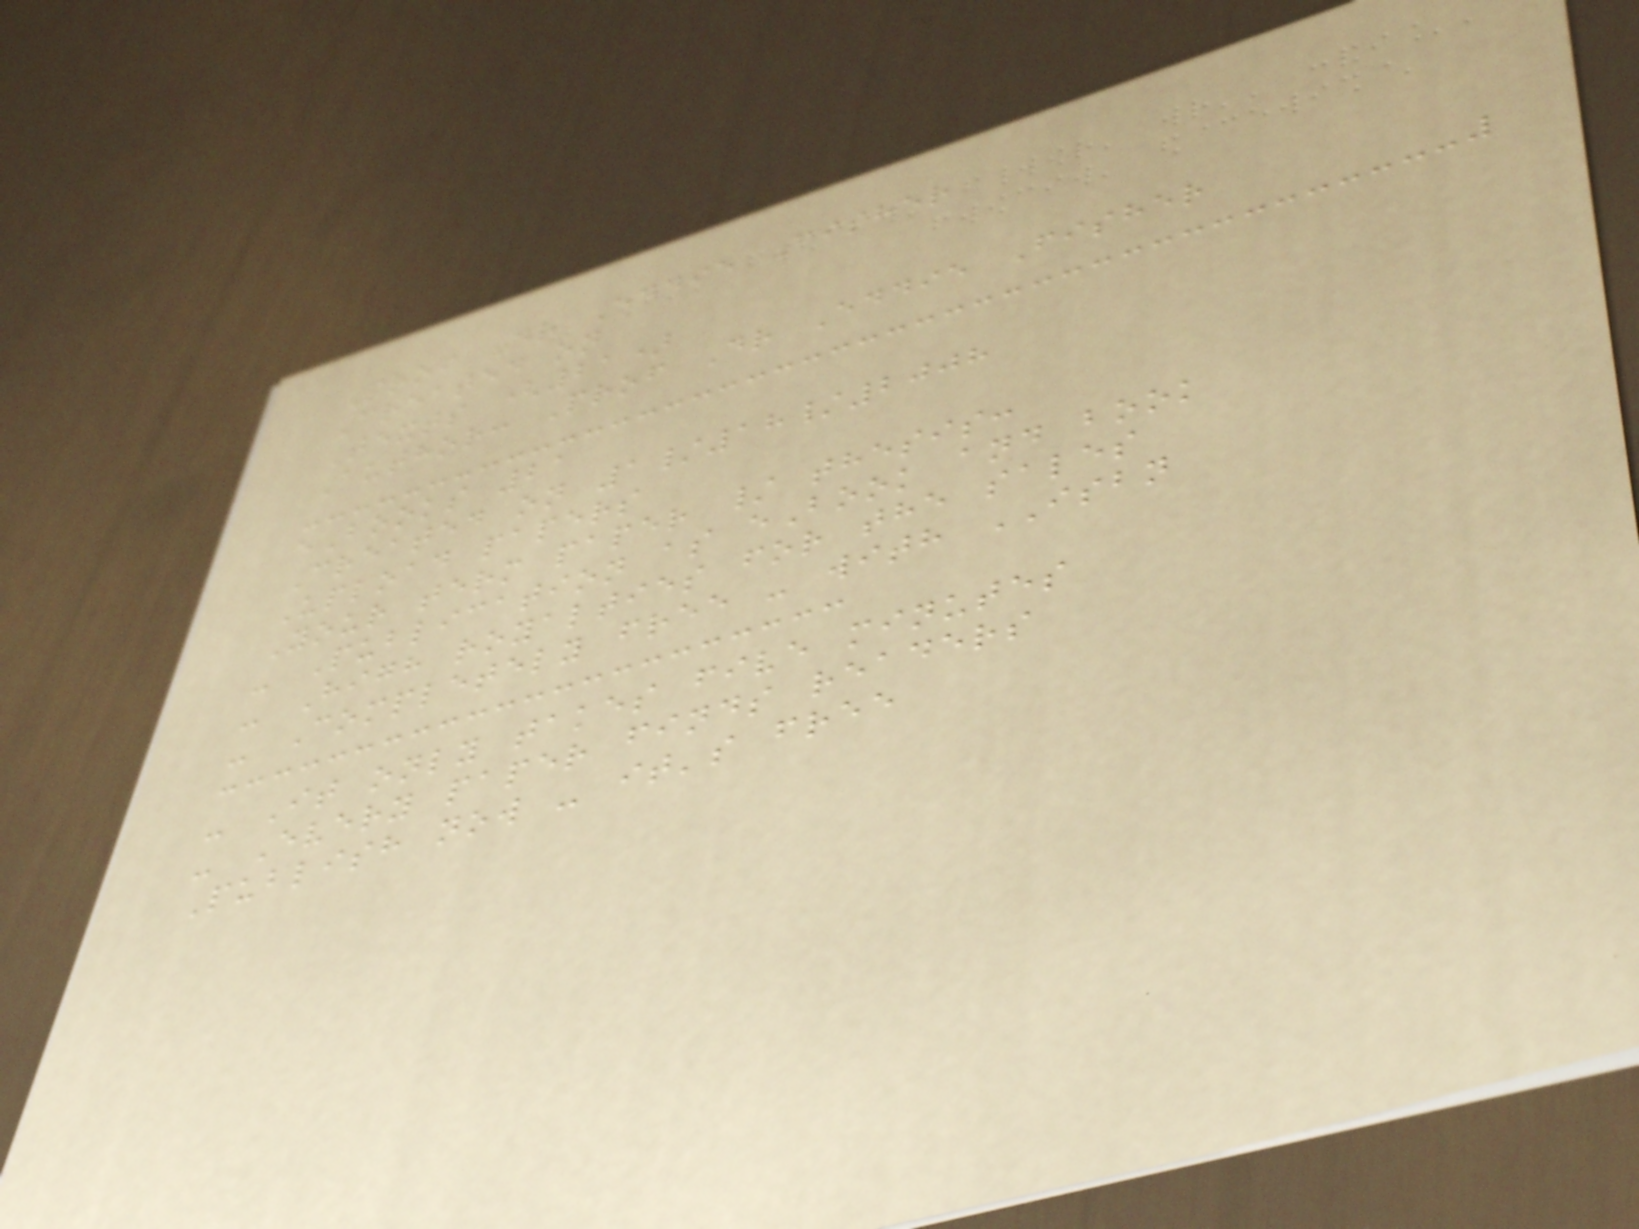Prof Dr Eddie Fisher
Created on
Texts (21)
Author: Prof Dr Eddie Fisher
eBooks 21
Created on 1/18/2008
Upload papers
Your term paper / thesis:
- Publication as eBook and book
- High royalties for the sales
- Completely free - with ISBN
- It only takes five minutes
- Every paper finds readers
Publish now - it's free
